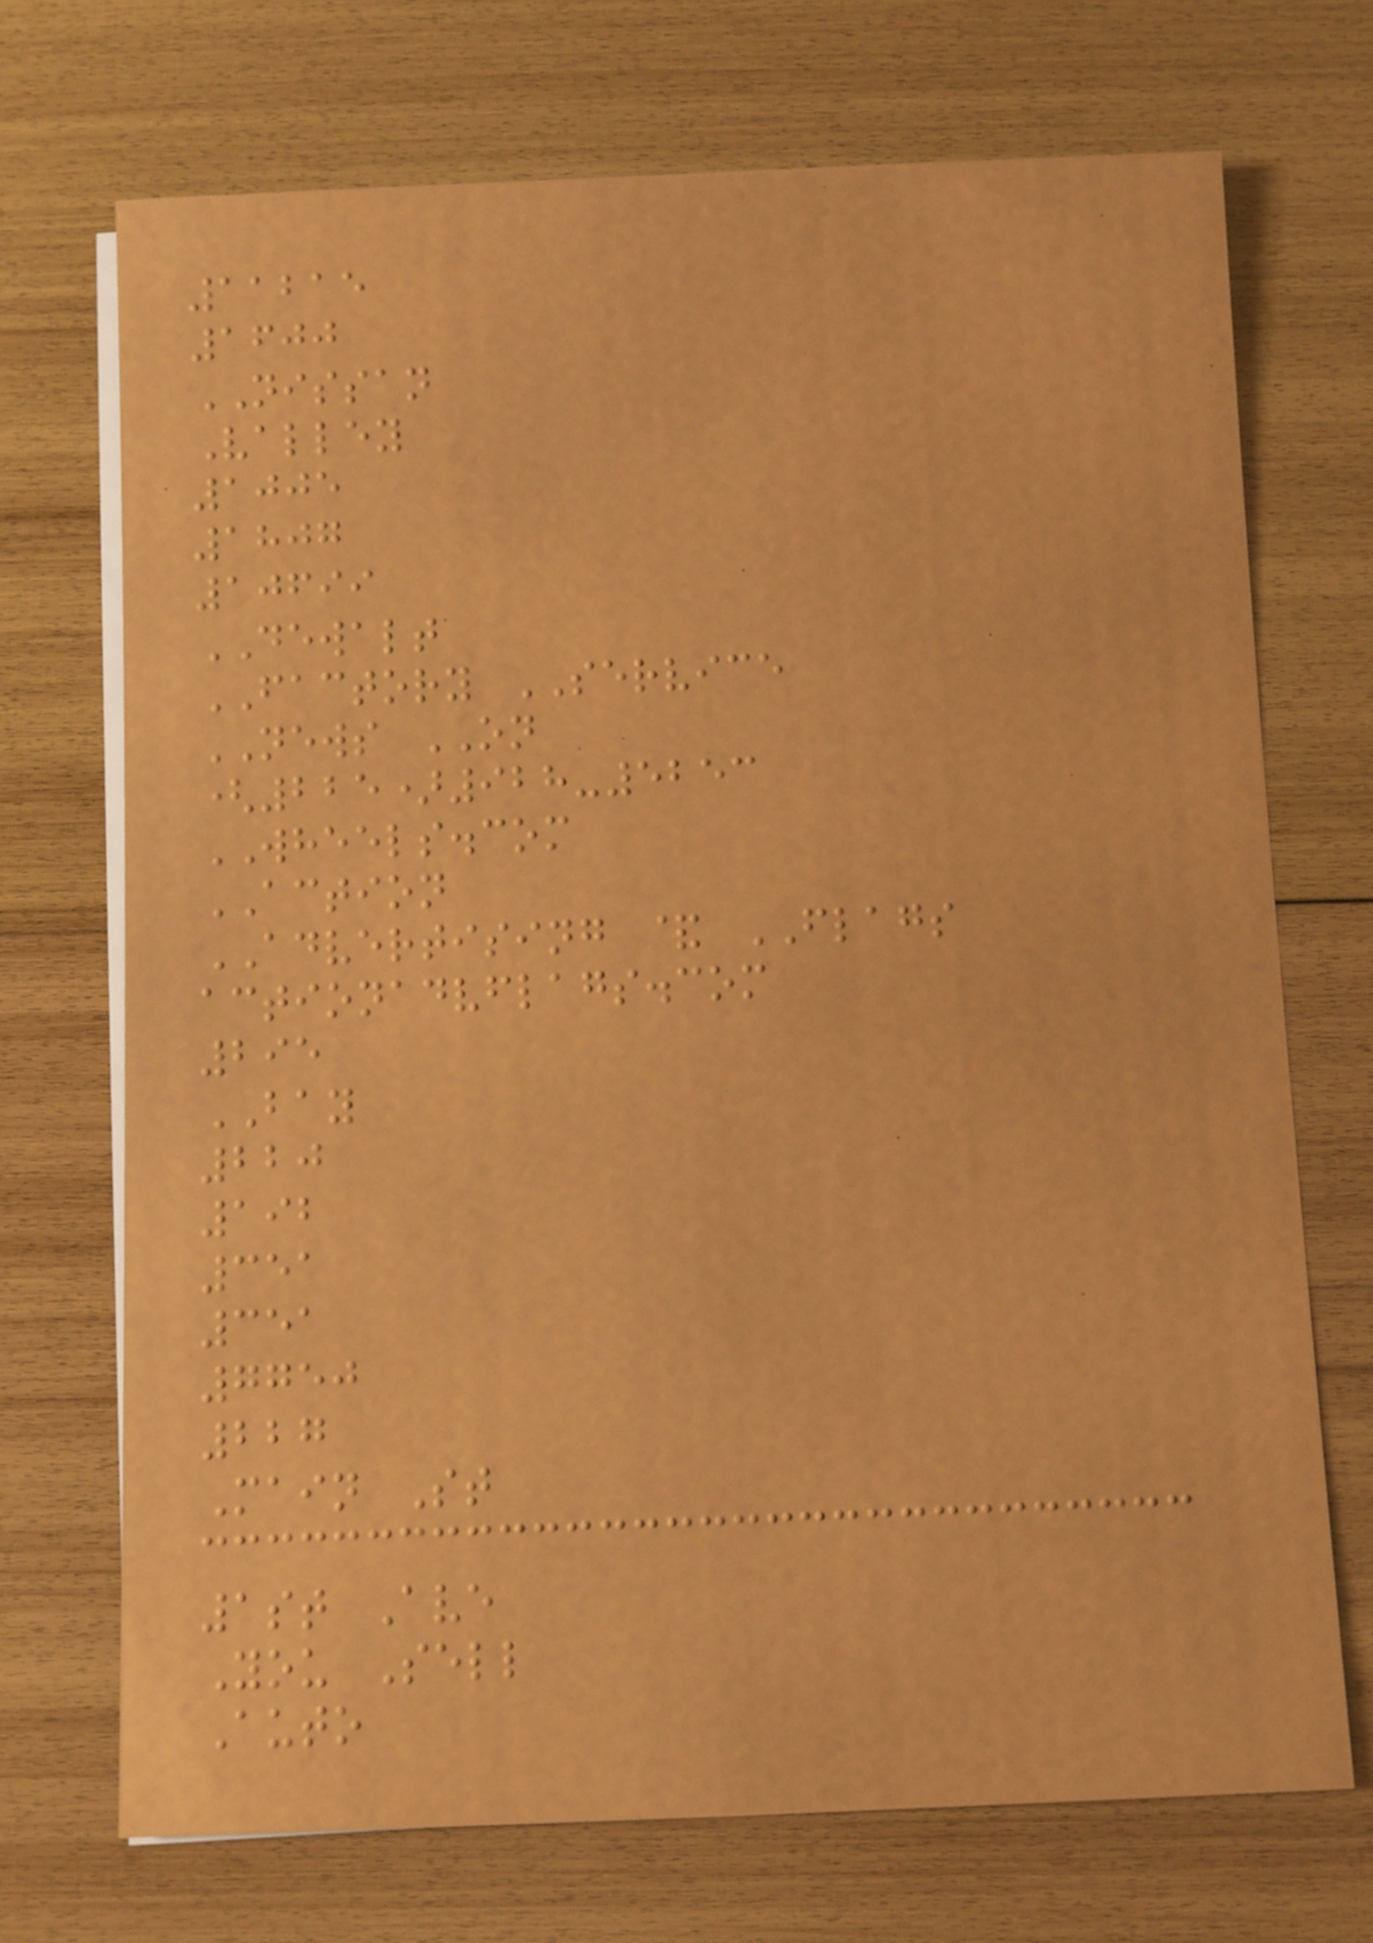11215
1600
NISSAN
Valley
1005
1807
10699
DEWALT
FACTORY SERVICE
NEWS ON
(225)928-5253
WHEELS.com
ACTION
ADVERTISING & FLAGS
actionadvflags.com
295
BAY
220
192
351
351
7750
227
Main St
1st Ave
You Sell
Auto
